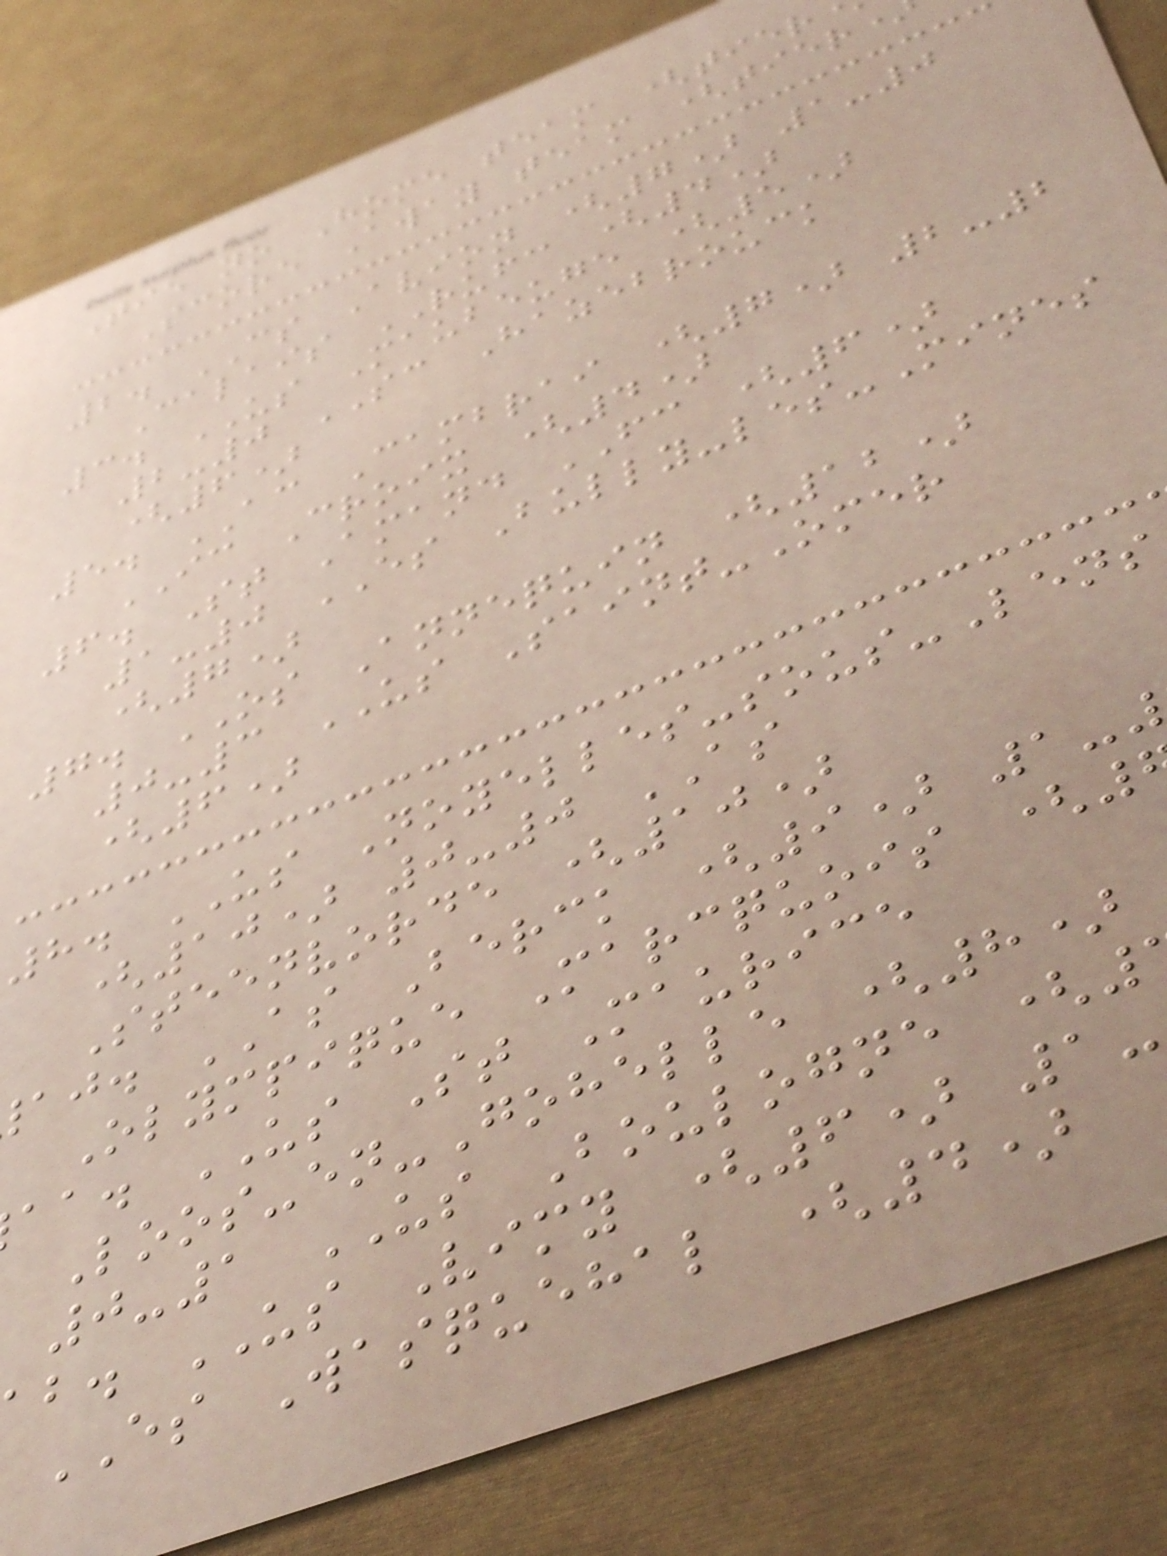Tie no Home team (tier
Score Away team (tier
2. CS Avion (7) 1-0
Calais RUFC (4)
3. US Maubeuge (5)
2-0 SC Hazebrouck
(6)
5. AC Cambrai (7) 2-2
IC Croix (4)
6. St Amand FC (6)
1-0 ES Bully-les-Mines
(7)
7. OS Annequin (12)
0-3 US Saint-Omer
(6)
8. US Noyelles-sous-Lens
(10) 0-0 AS
Steenvorde (10)
aj. AS Berck (9) 1-
Olympique Marcquois (
aa. US St Maurice
Loos-en-Gohelle (8)
0-1 US Boulogne (
b. US Vimy (6) 1-
ES Wasquehal (4)
